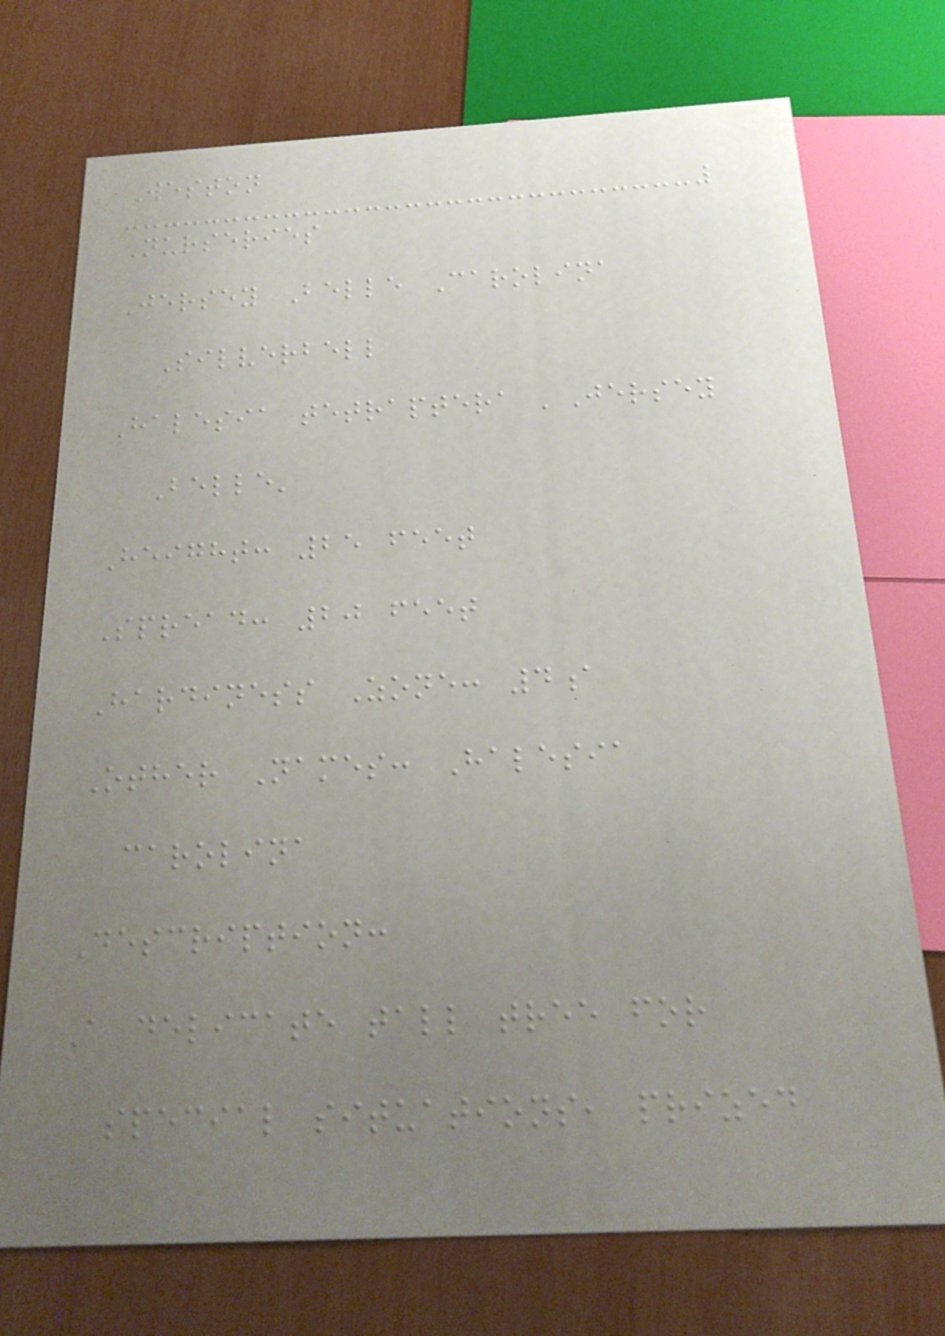Weston
Nurseries
Jersey Belle Carolina
Silverbell
Halesia tetraptera 'Jersey
Belle'
Height: 25 feet
Spread: 20 feet
Hardiness Zone: 4a
Other Names: Halesia
carolina
Description:
A delicate tall tree for
special situations, prized
